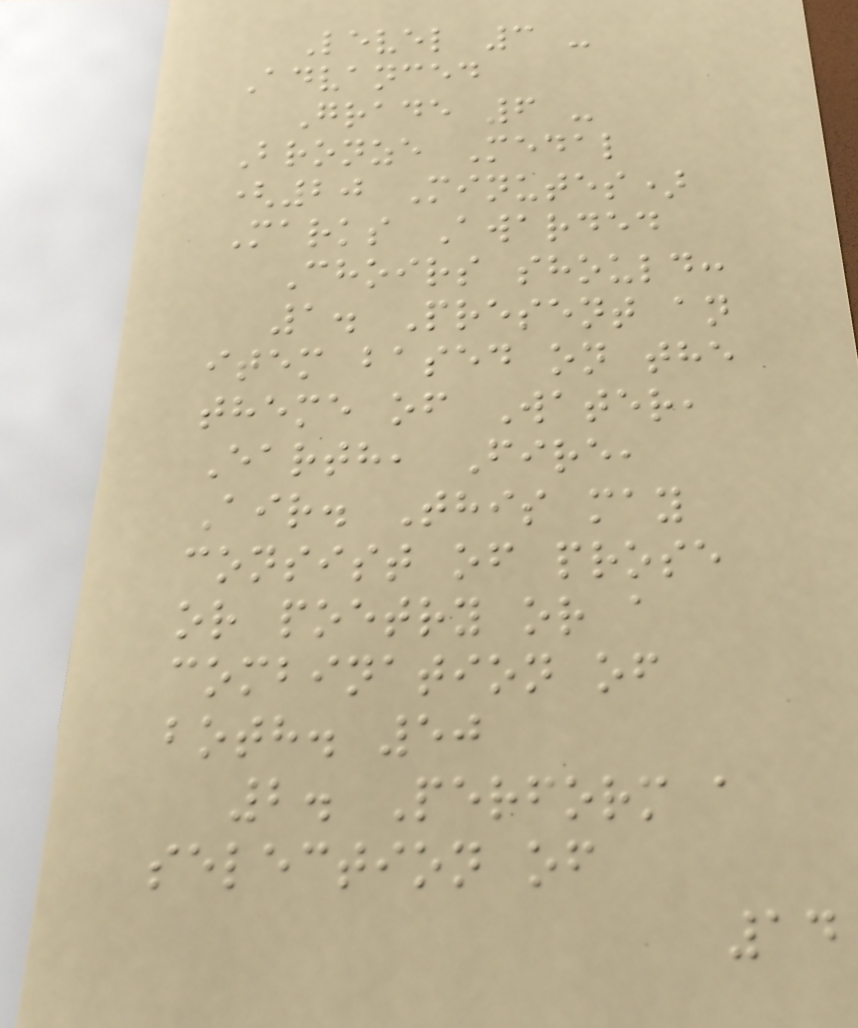Level 3 -
Advanced
Grade 6 -
Bronze Medal
(20 Minutes)
Marks Awarded
Choirs should:
1. Present an
item based on the
theme of Water,
Earth, Fire,
Air. This may
consist of prose
or poetry or a
combination of
both. 50
2. Perform a
selection of
14
